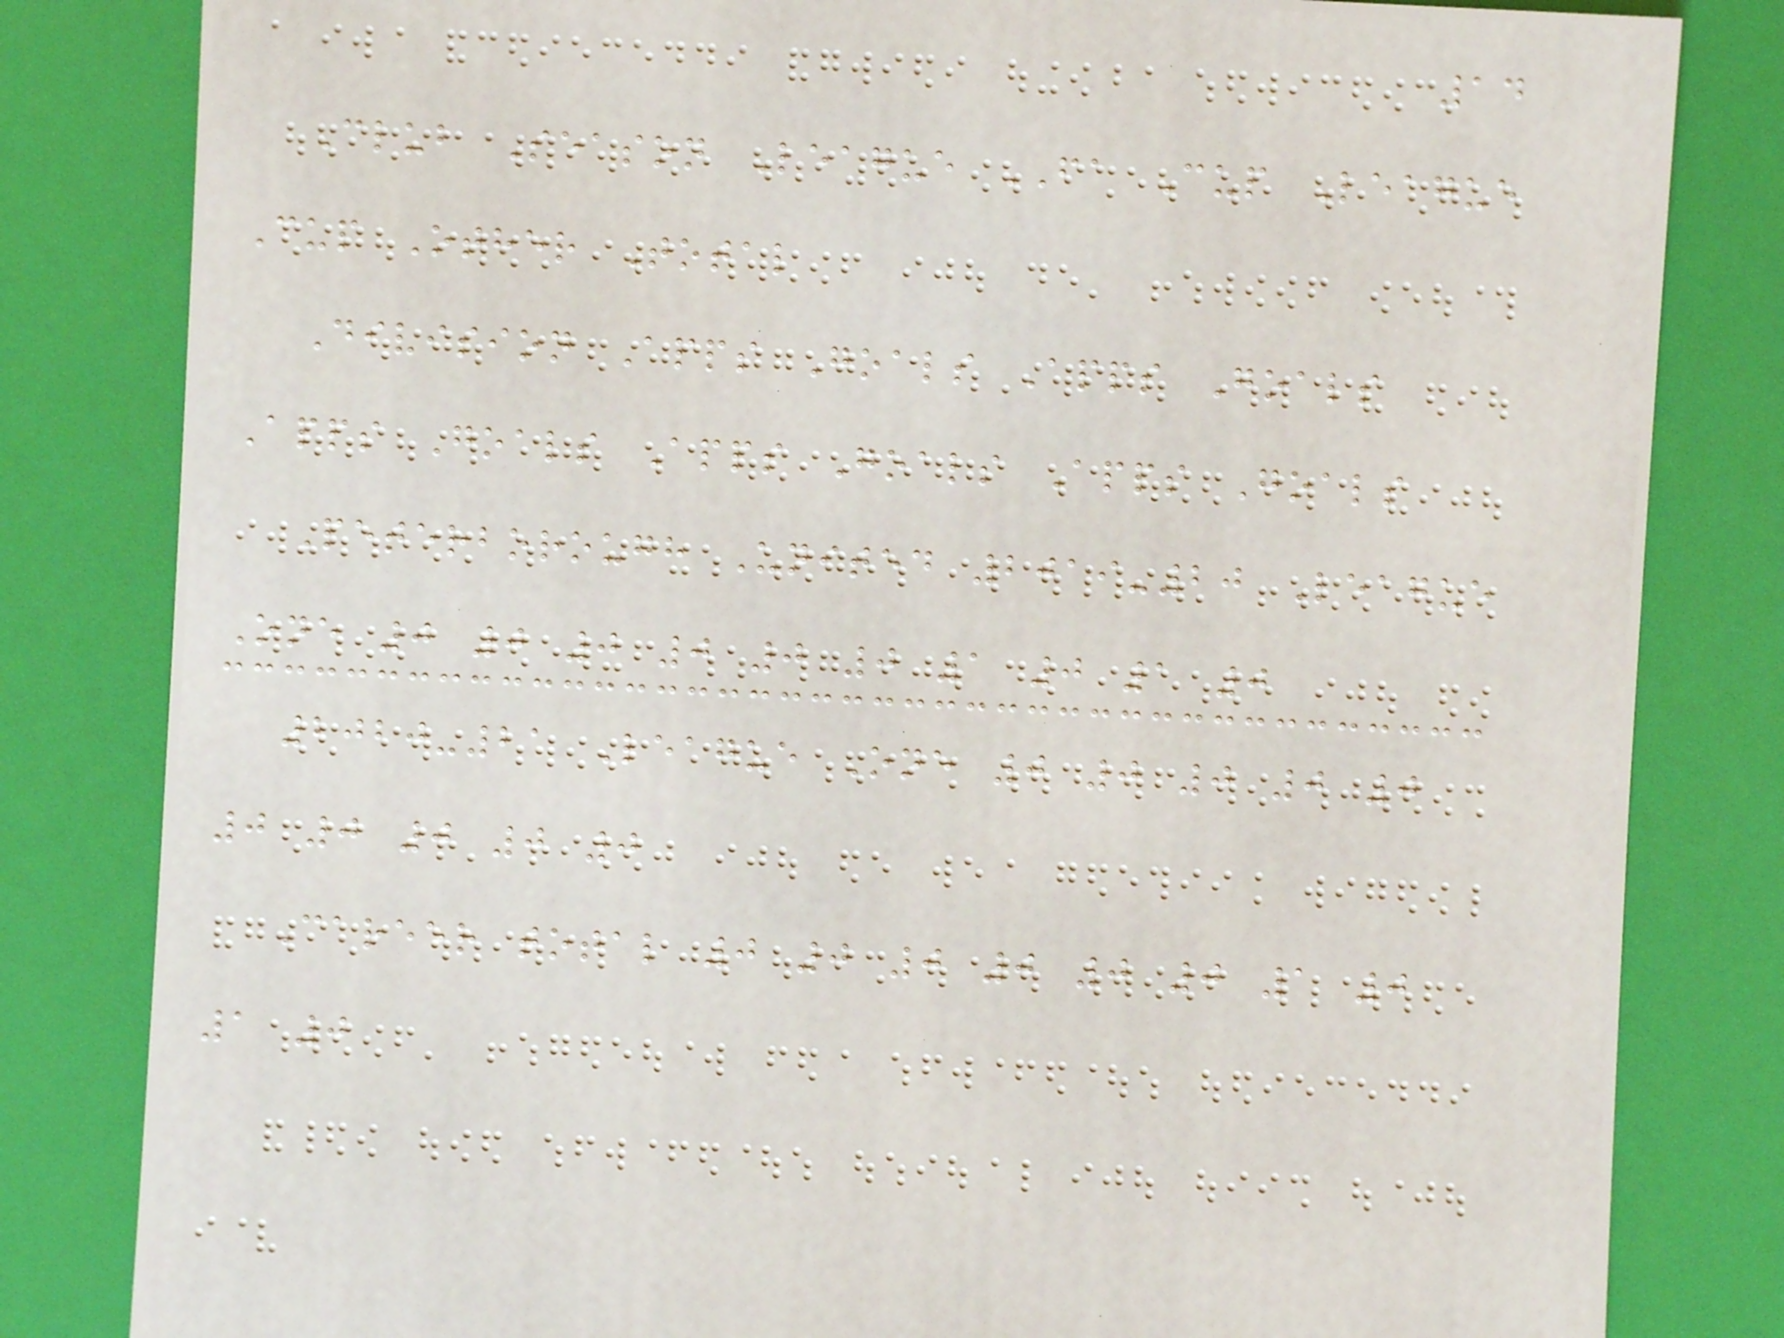14
Club Season League FA Cup League
Cup Other Total
Division Apps Goals Apps Goals
Apps Goals Apps Goals Apps Goals
Peterborough United 2019-20 League
One 0 0 0 0 0 0 1 0 1 0
2020-21 League One 0 0 0 0 0
0 0 0 0 0
Career total 0 0 0 0 0 0 1 0
1 0
